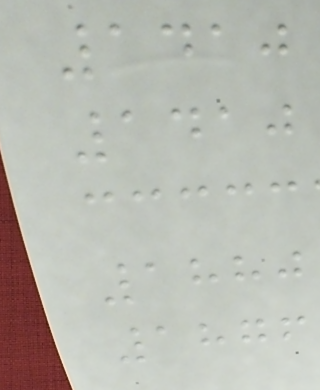1410
1410
1880
1876
